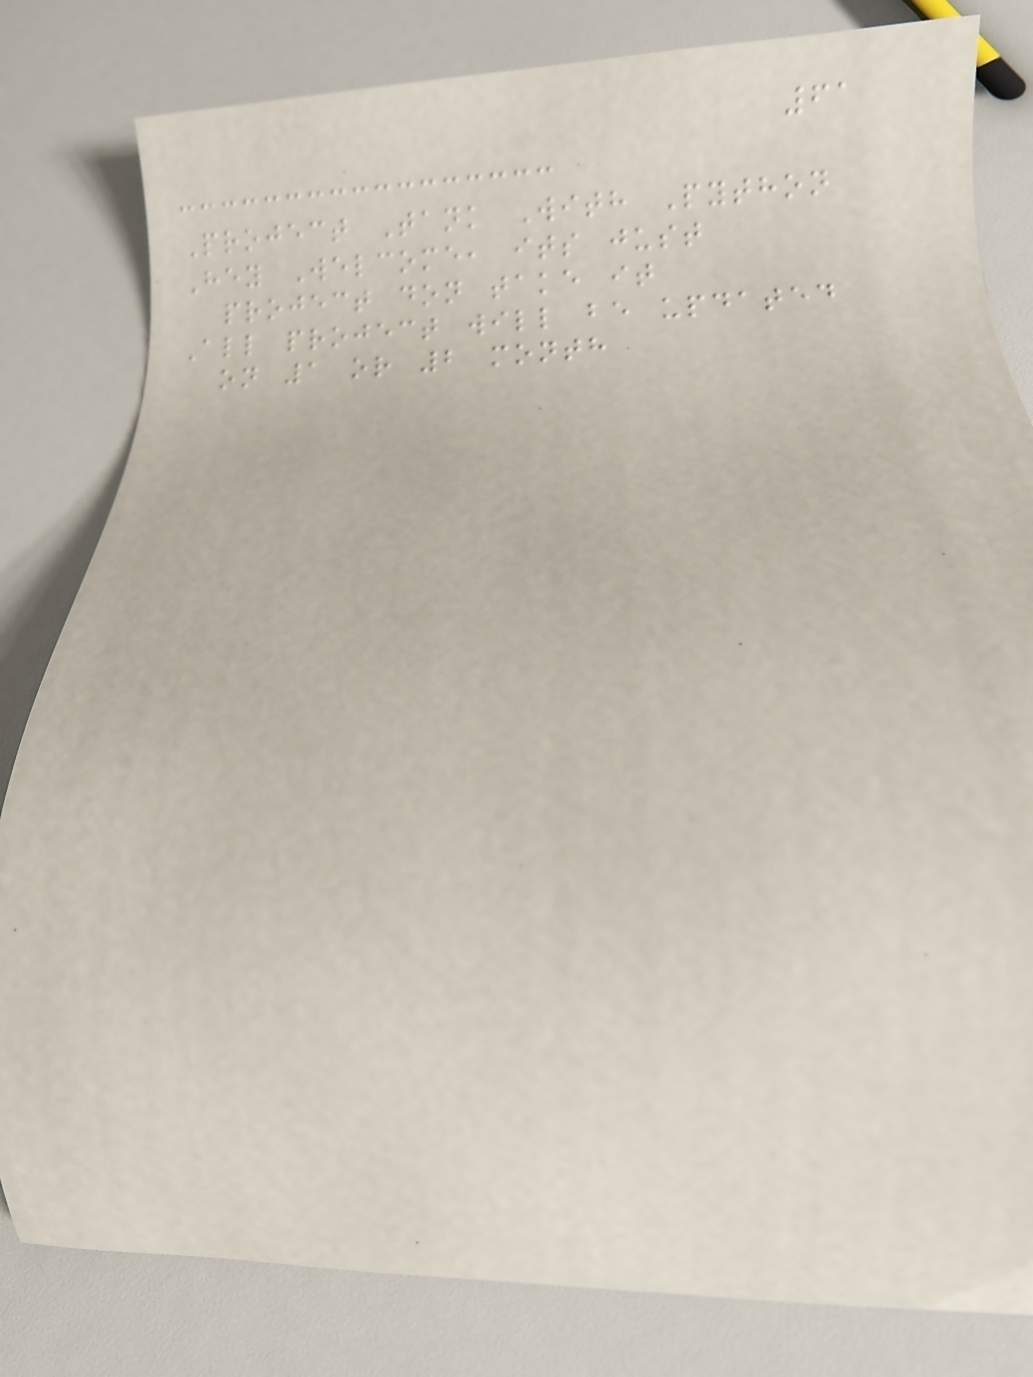61
Project Tank With Python
Hey Welcome, its just
project don take it
All project will be updated
on 1 or 2 month
